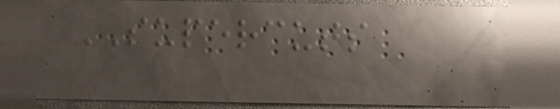SUPERCUTS
